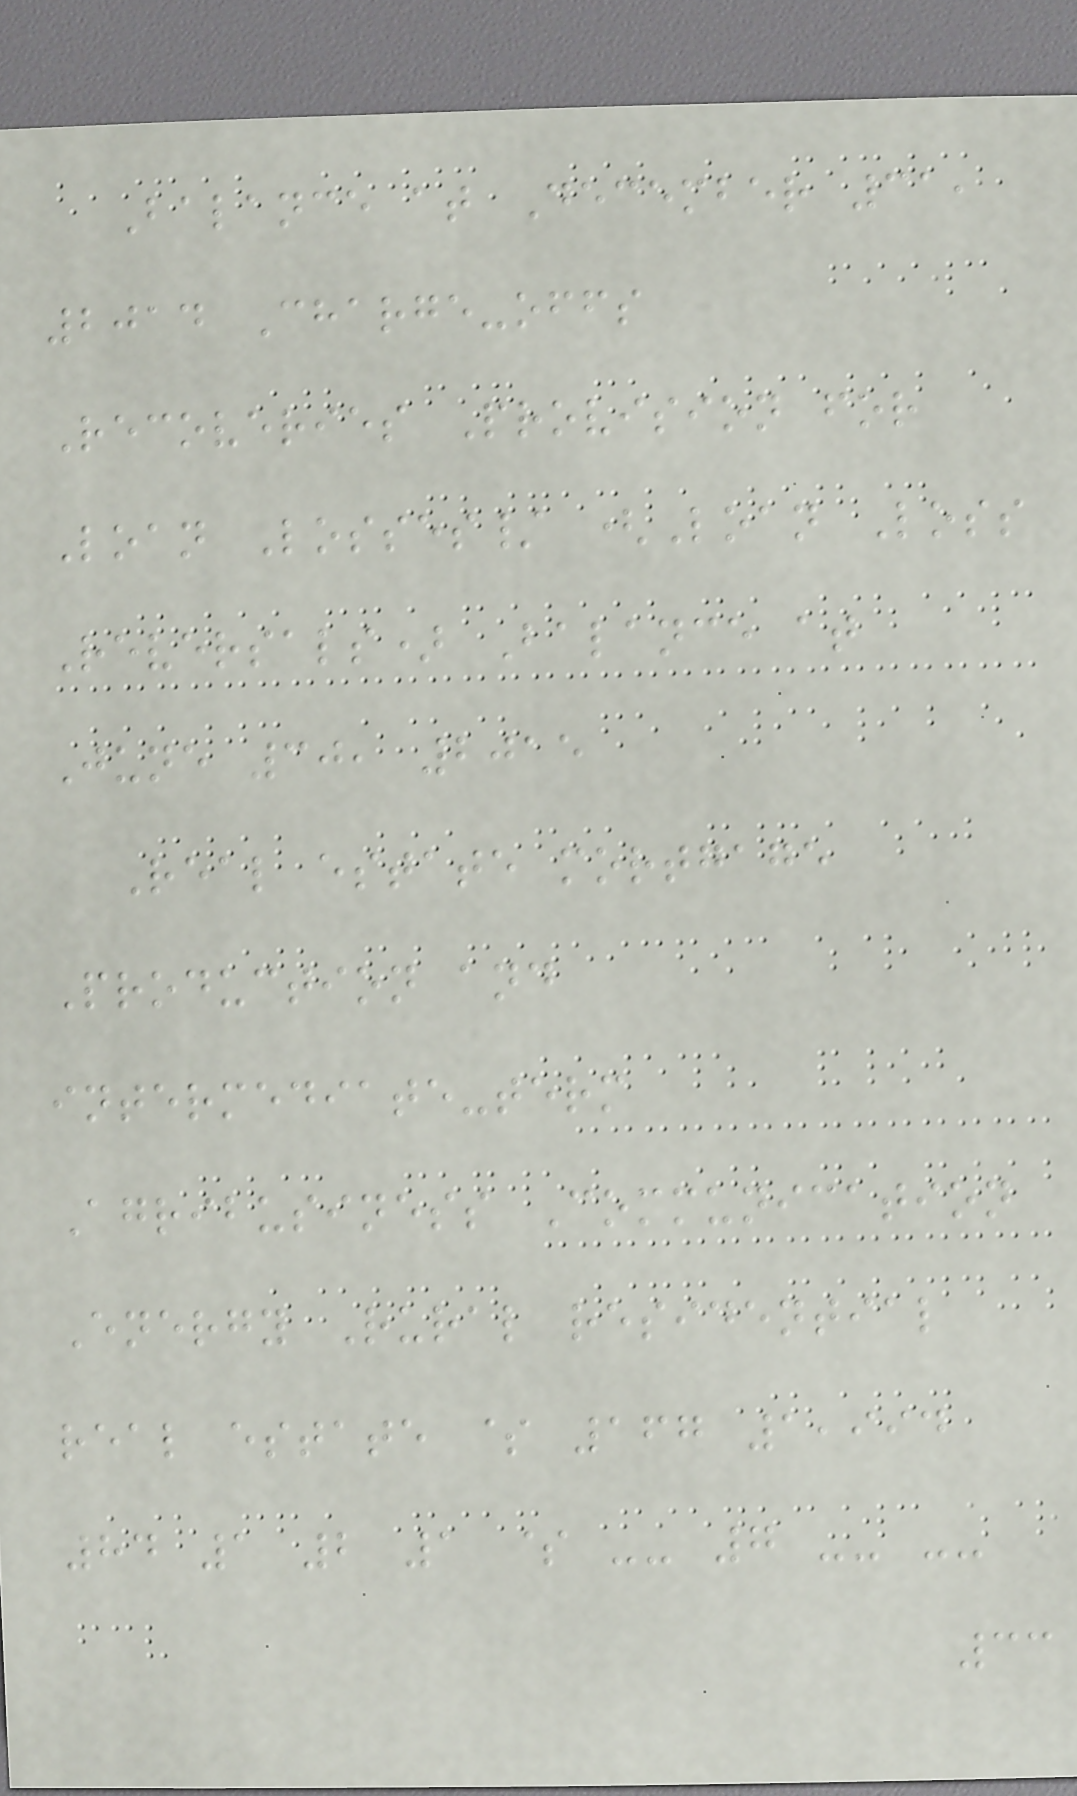Balance at December 31,
2014 Charge-offs
Recoveries Provision for
Loan Losses/ (Loan Loss
Reversals) Balance at
June 30, 2015
Real estate mortgage
Production and
intermediate-term
Agribusiness Communication
Energy Rural residential
real estate $ 167 1,994
84 1 2 1 $ -- 7 -- --
33
